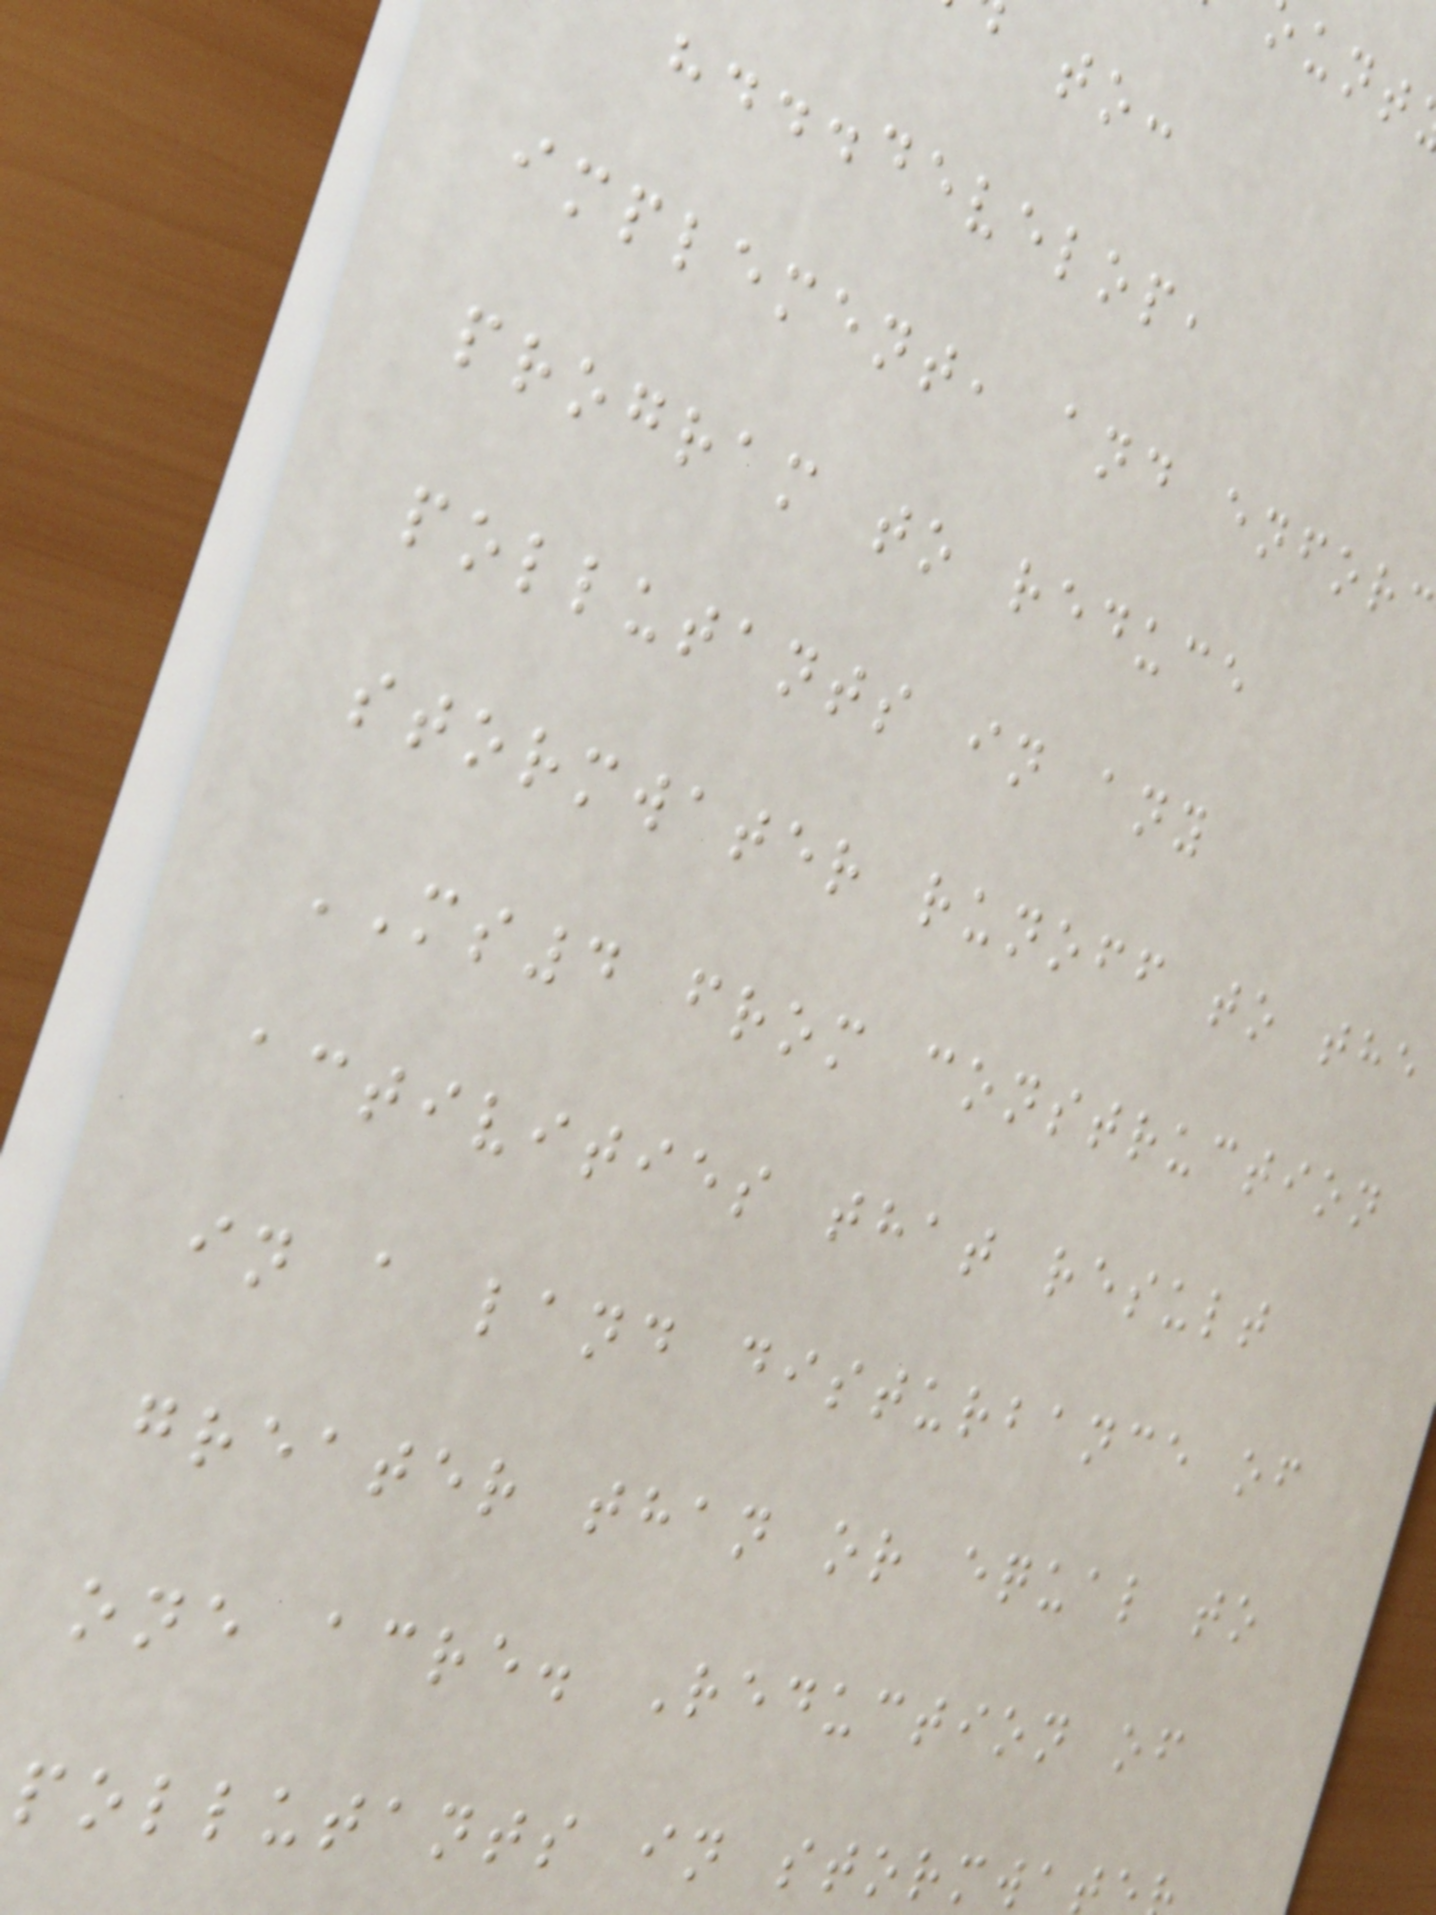"...develop,
implement, and enforc
program to reduce
pollutants in any
stormwater runoff to the
MS4 from construction
activities that result
in a land disturbance of
greater than or equal to
one acre. Reduction of
pollutants in stormwat
